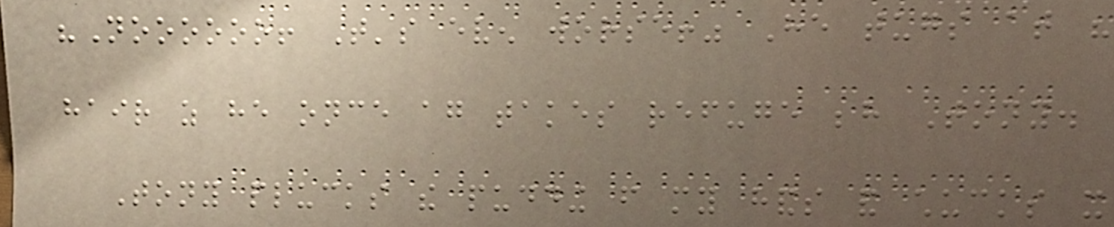"Noooooo! That's even worse!" He tugs at his
hair as he once again takes refuge behind Tony.
Tony plucks the pudding from my hands and chucks it
